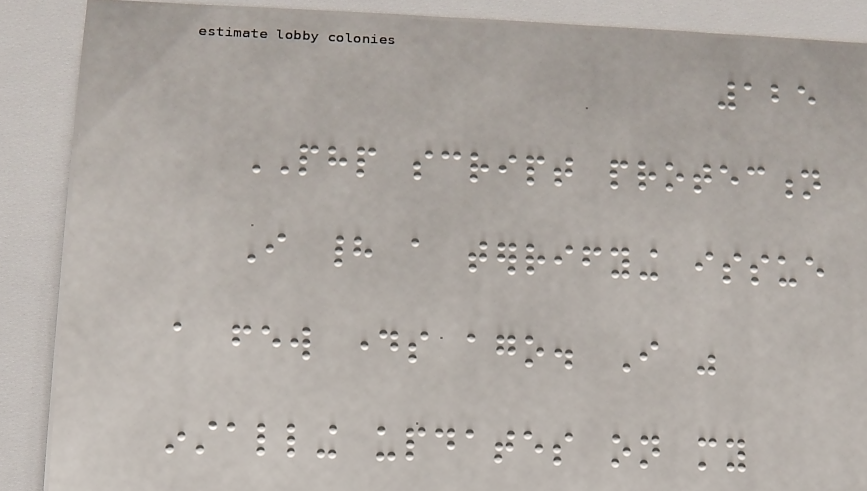125
PHP script protection
I had a terrifying issue
a few days ago. I was
installing updates on my
